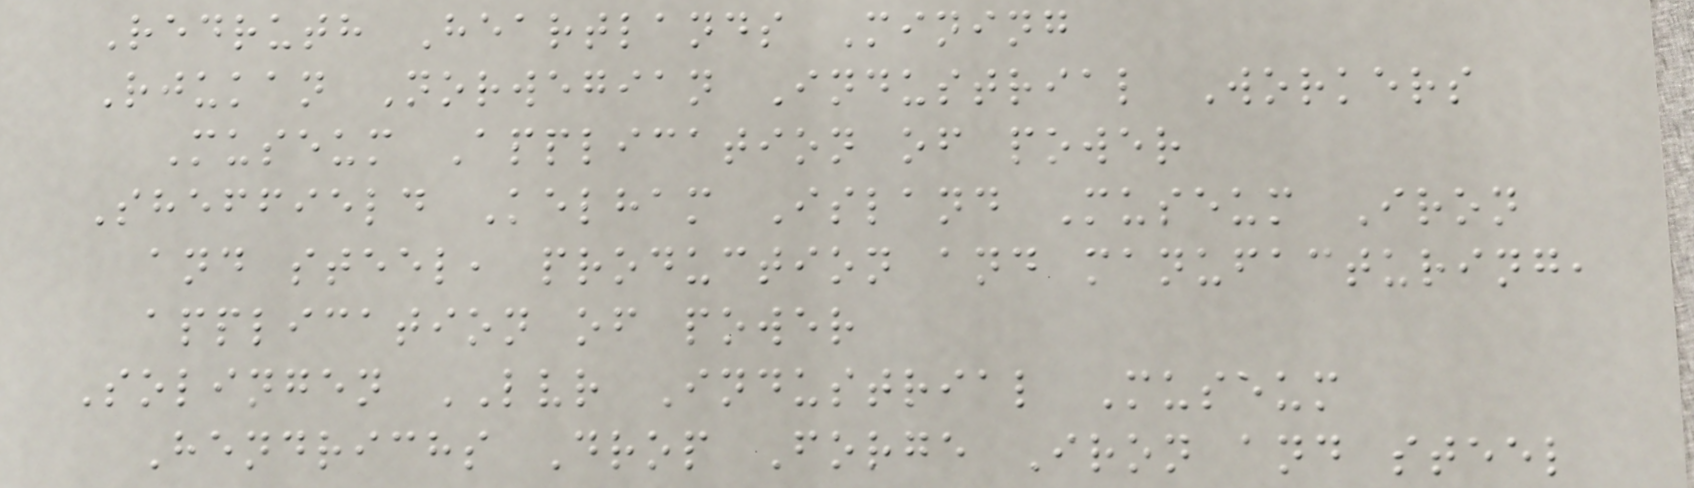Redruth Heartlands Mining
Rjukan Norwegian Industrial Workers
Museum Application of power
Sheffield Kelham Island Museum Iron
and steel, production and manufacturing,
application of power
Solingen LVR Industrial Museum
Hendrichs Drop Forge Iron and steel
